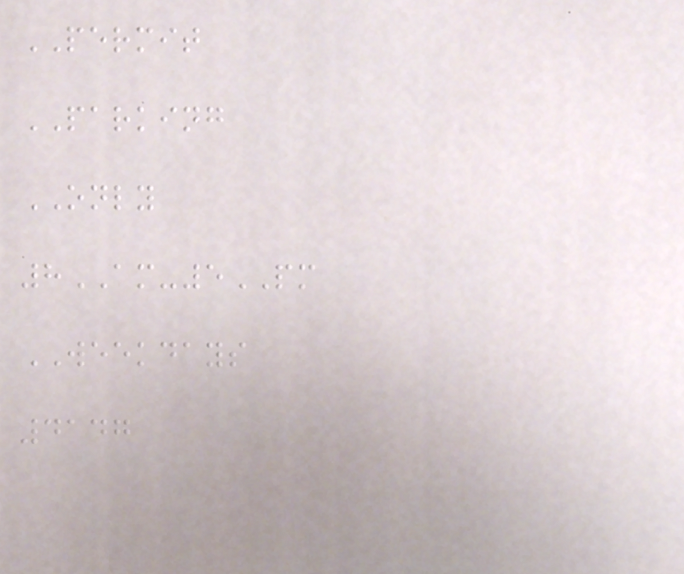PERMIT
PARKING
ONLY
8AM-5PM
WEEKDAYS
4147
